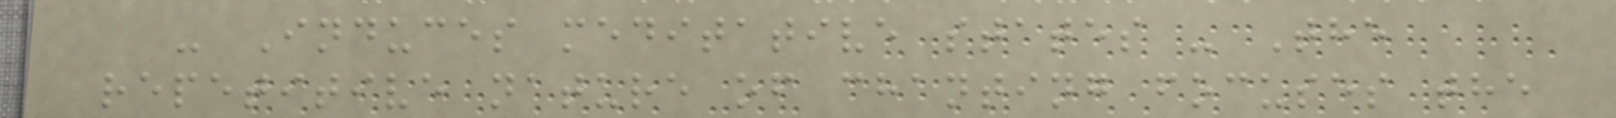- Induces meditative states - The
repetitive nature of chanting focuses the
